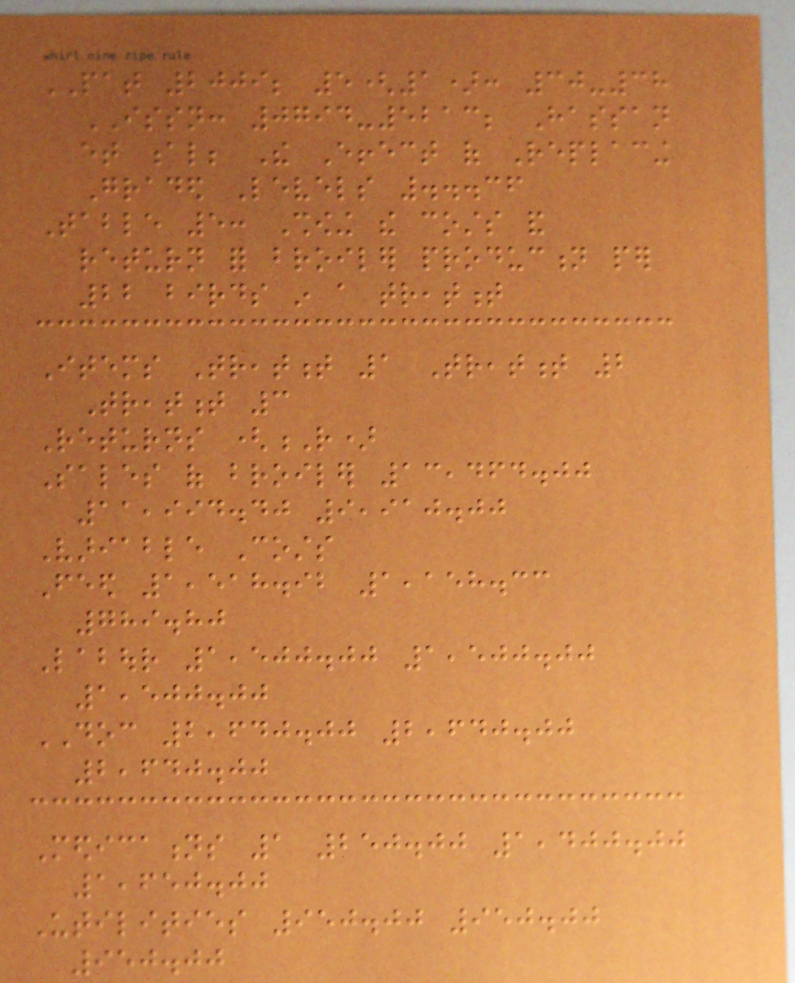PAT 2009; 5(1): 30-38
ISSN: 0794-5213; Hassan
et al; The Effect of Replacing
Graded Levels ...36
Table 5: Showing the costs and
return for broiler production per
22 birds in a treatment
Items Treatment 1 Treatment 2
Treatment 3
Returns (R)
Sales of broiler 13,464.00
11,994.40 9,910.00
Variable Costs
Feed 1,518.92 1,158.33
789.80
Labour 1,500.00 1,500.00
1,500.00
DOC 2,640.00 2,640.00
2,640.00
Medications 1 250.00 1,400.00
1,650.00
Utilities 950.00 950.00
950.00
